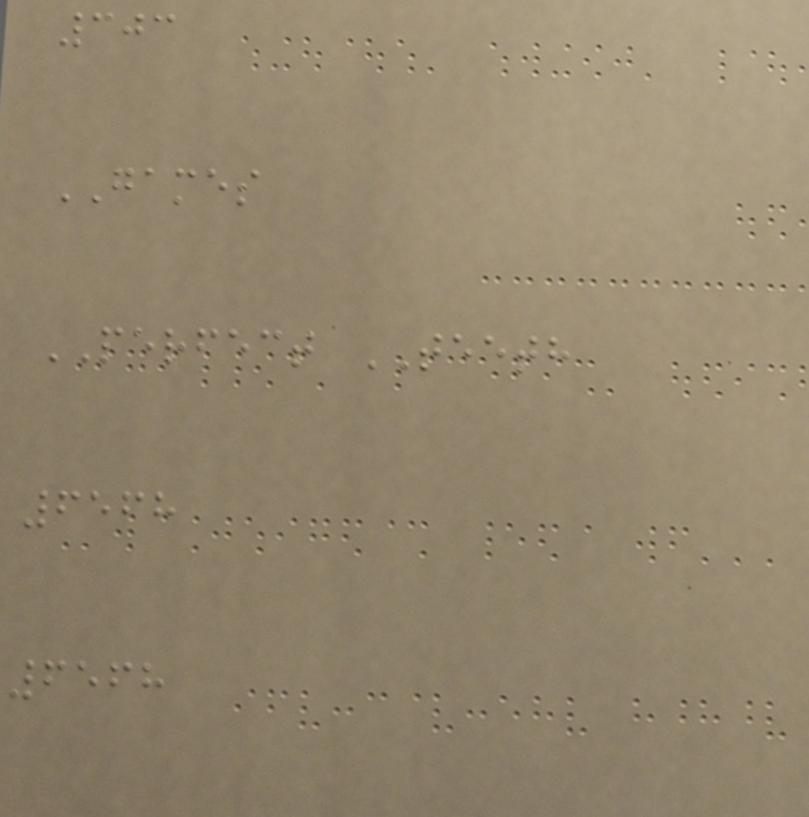303
GAMES
PERFECT TEETH
6568
6568
